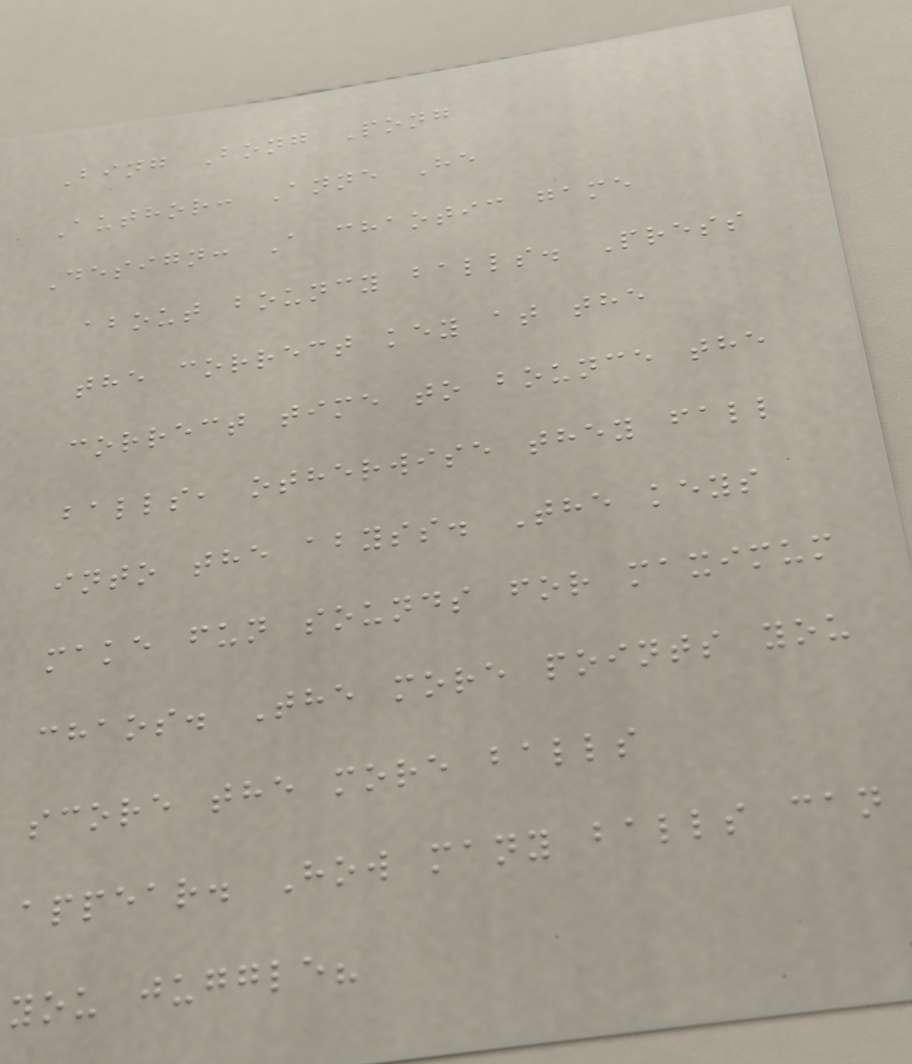Bing Bong Pong
Author: Anne He
Design: A chaotic game
about bouncy balls. Press
the correct key at the
correct time to bounce the
balls, otherwise they fall
into the abyss. The keys
make fun sounds for maximum
chaos. The more points you
score the more balls
appear. How many balls can
you juggle?
